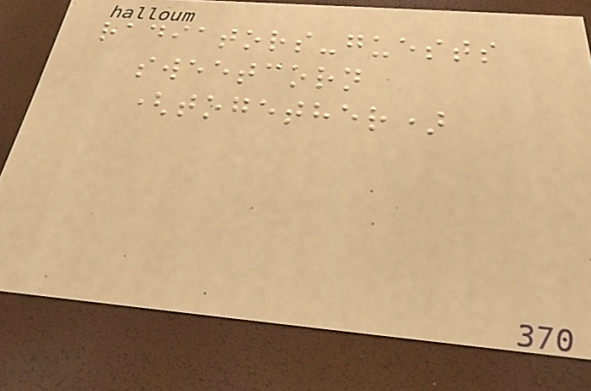radiators-guests
sweetcorn
(together)
